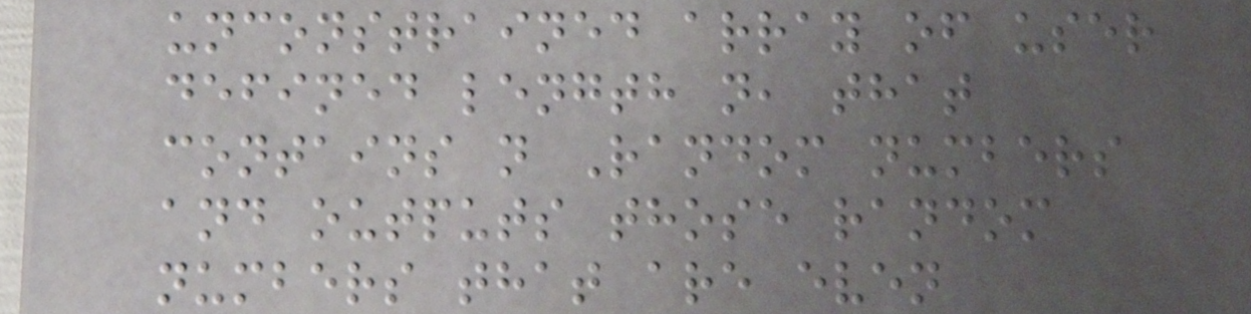unconstrained array of user
defined length n, that
contains n Random numbers
and outputs those random
numbers that are even
